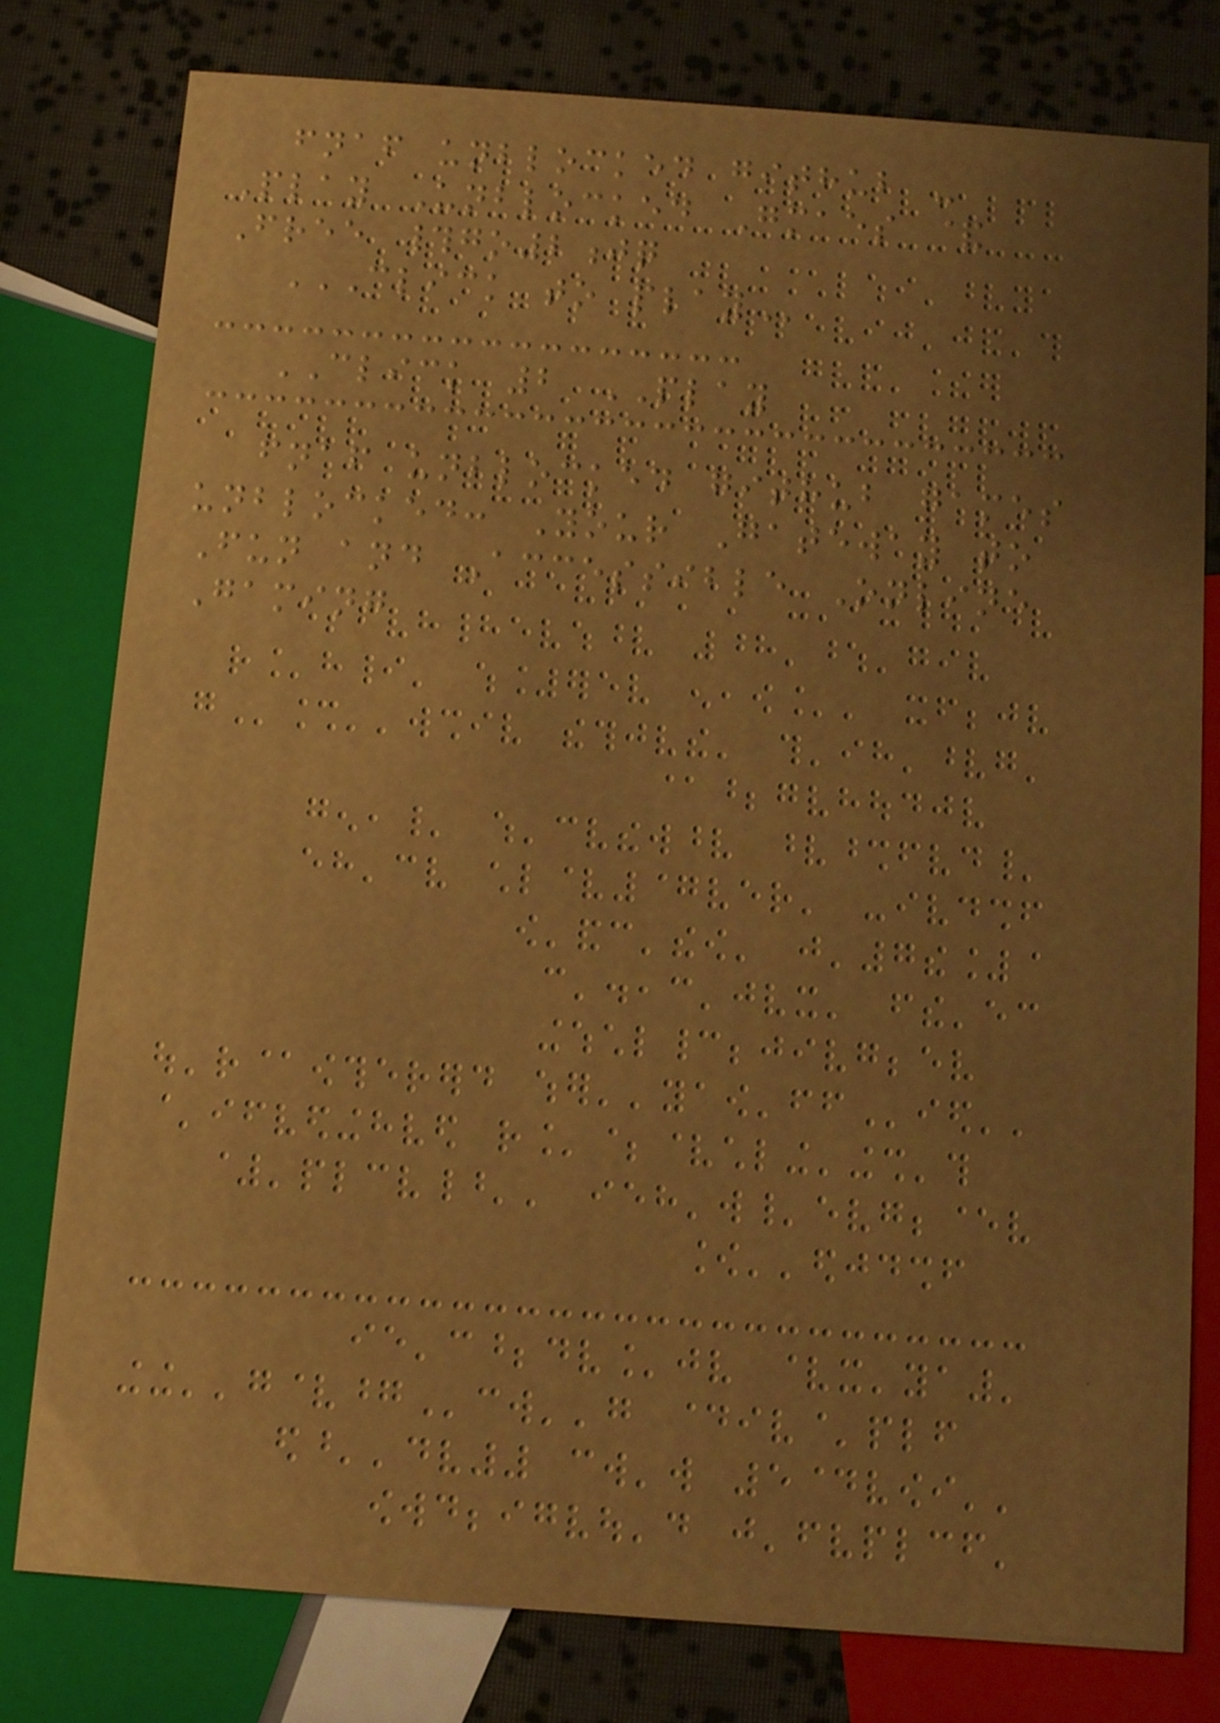fnaf unblocked github -
Play Unblocked Gmaes &
Free #go2jq
CLICK TO PLAY
CLICK 2 PLAY
fnaf unblocked github games
unblocked: Your Gateway to
Fun and Accessible Online
Gaming
